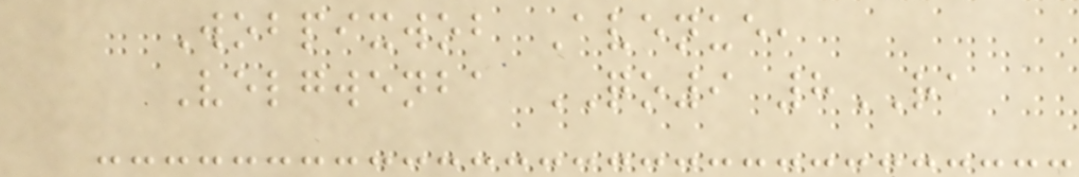Wobpixwob Avenue,
Velgwenba QO9 8RA
